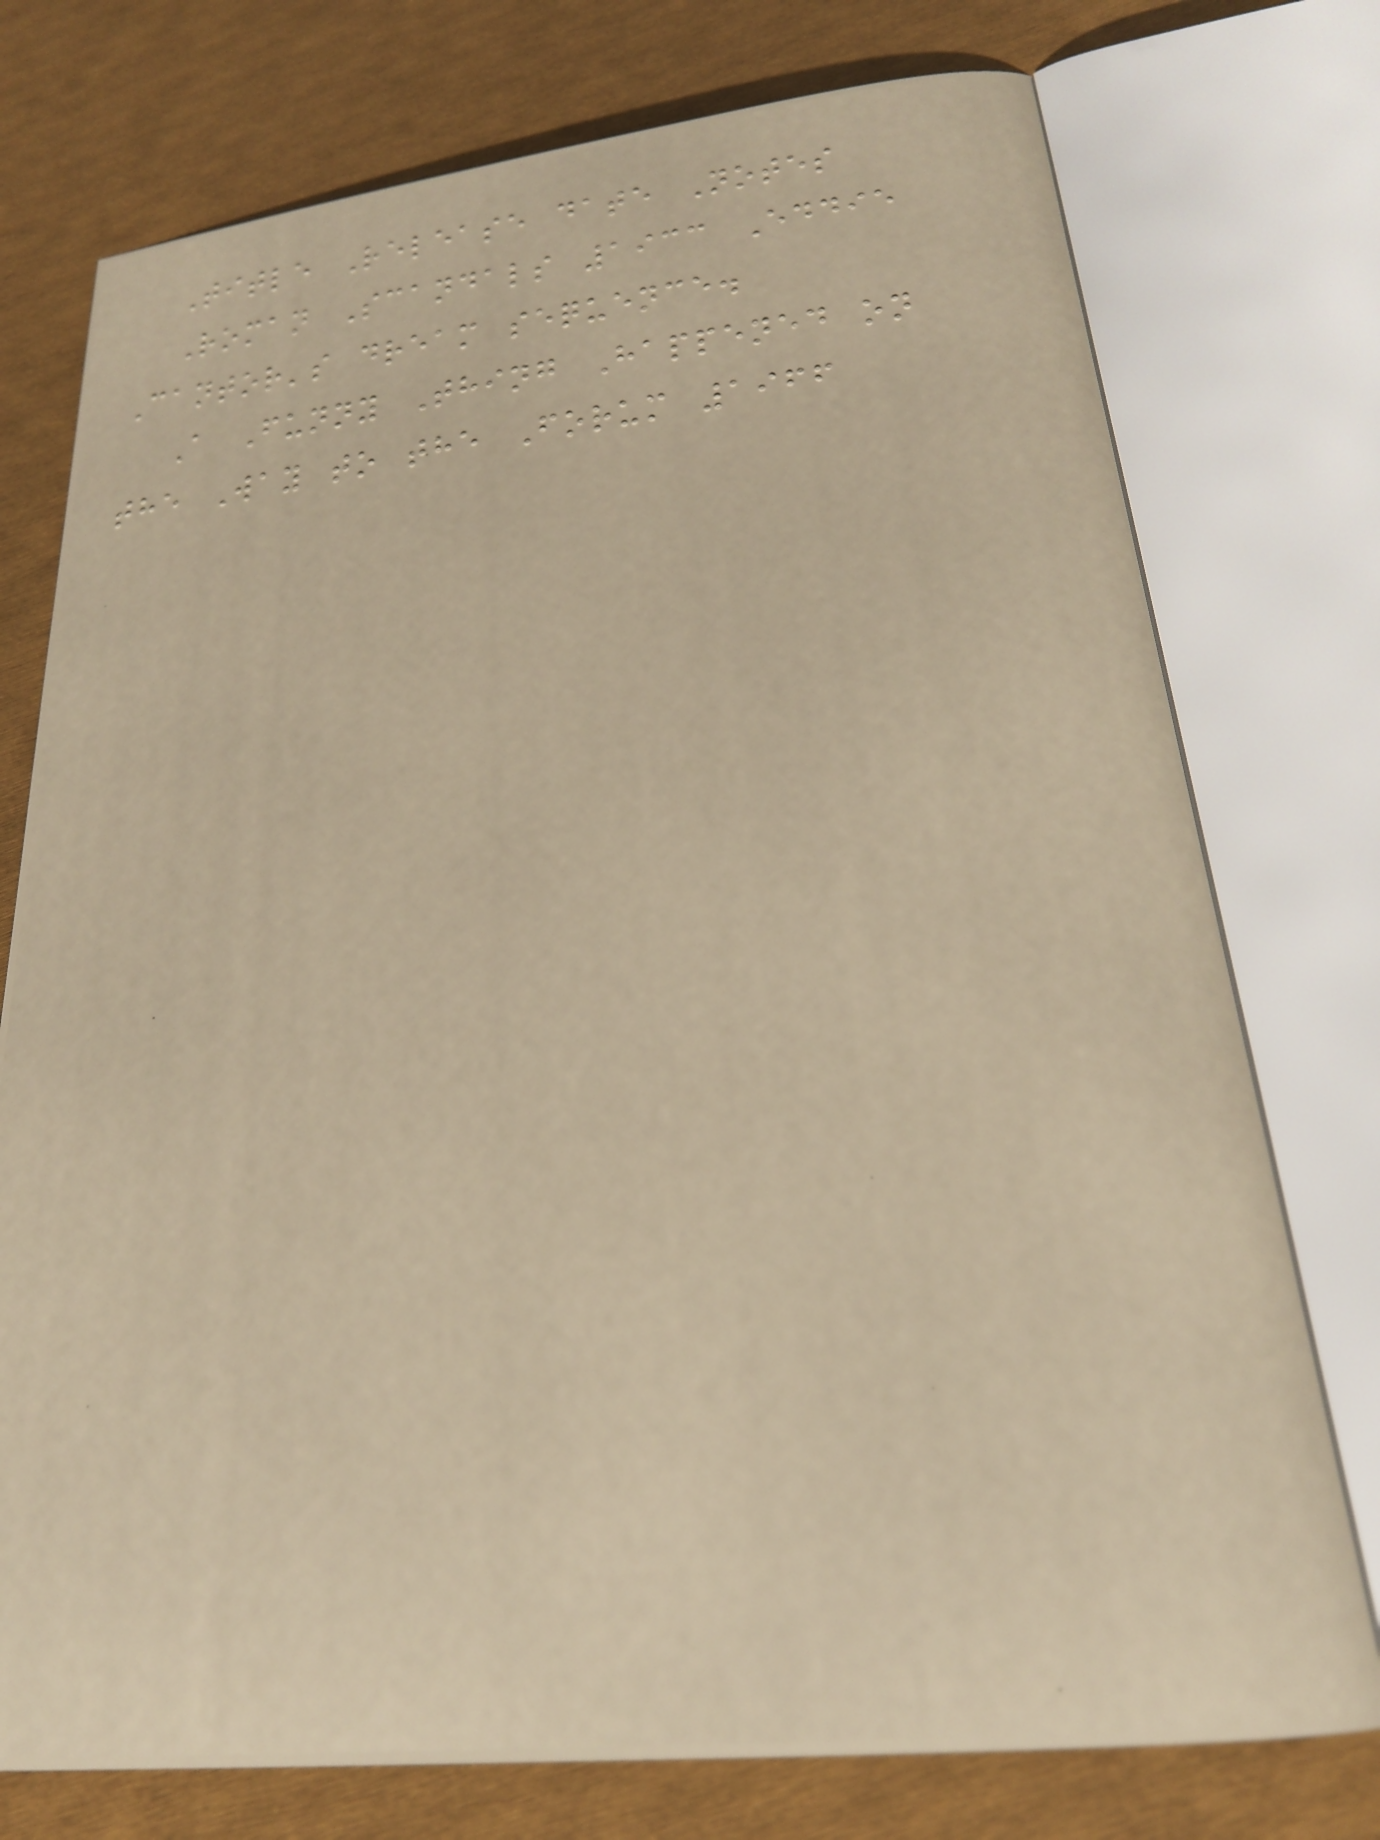Title Release date Notes
Roman Scandals 1933 Eddie
Cantor's dream sequence.
A Funny Thing Happened on
the Way to the Forum 1966
